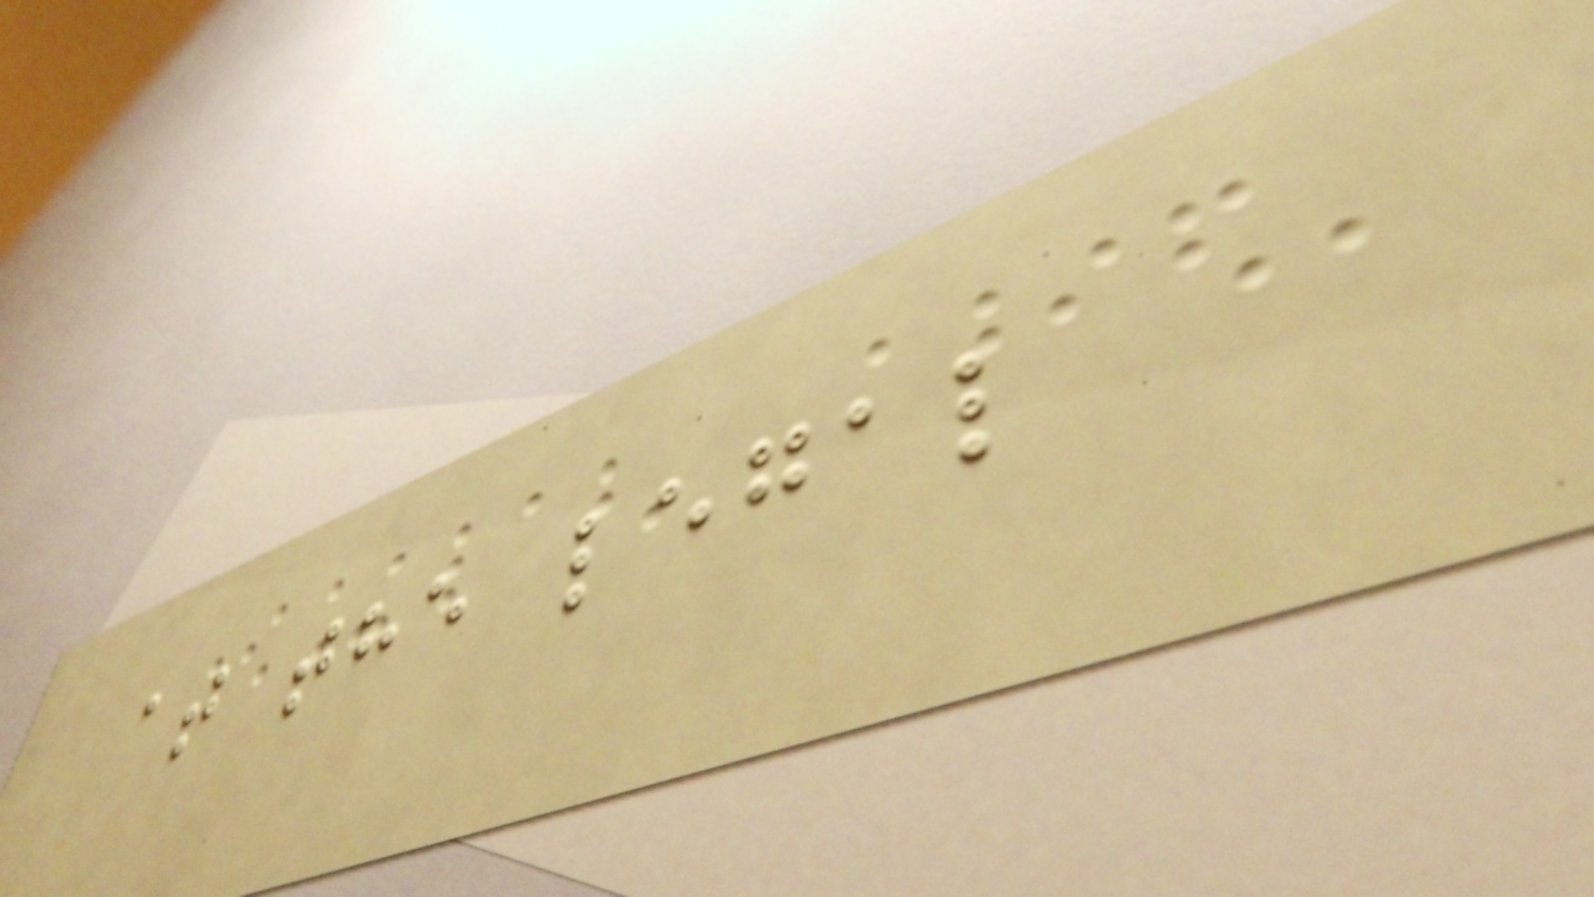at the legal
